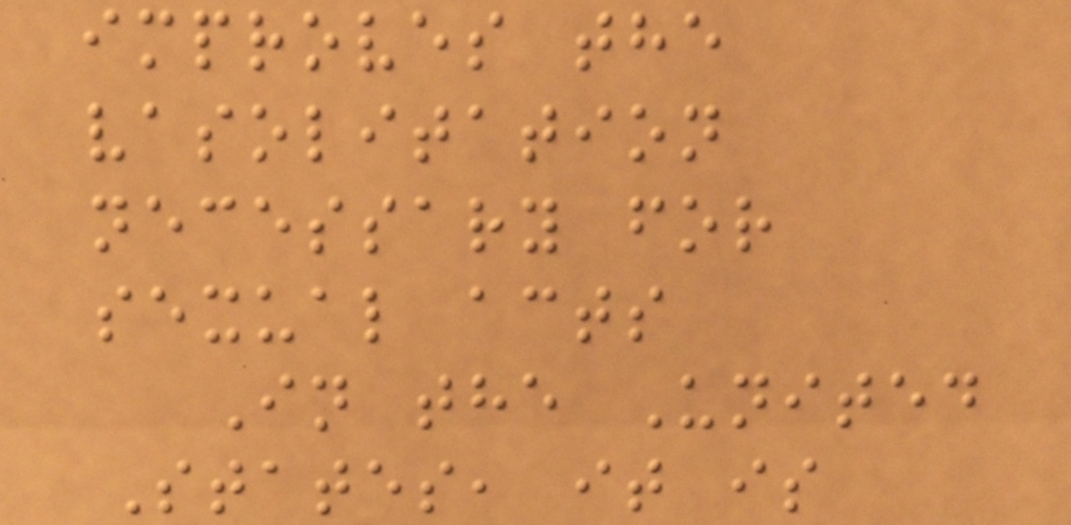improves the
vasolitation
necessary for
sexual acts
In the United
States, it is
